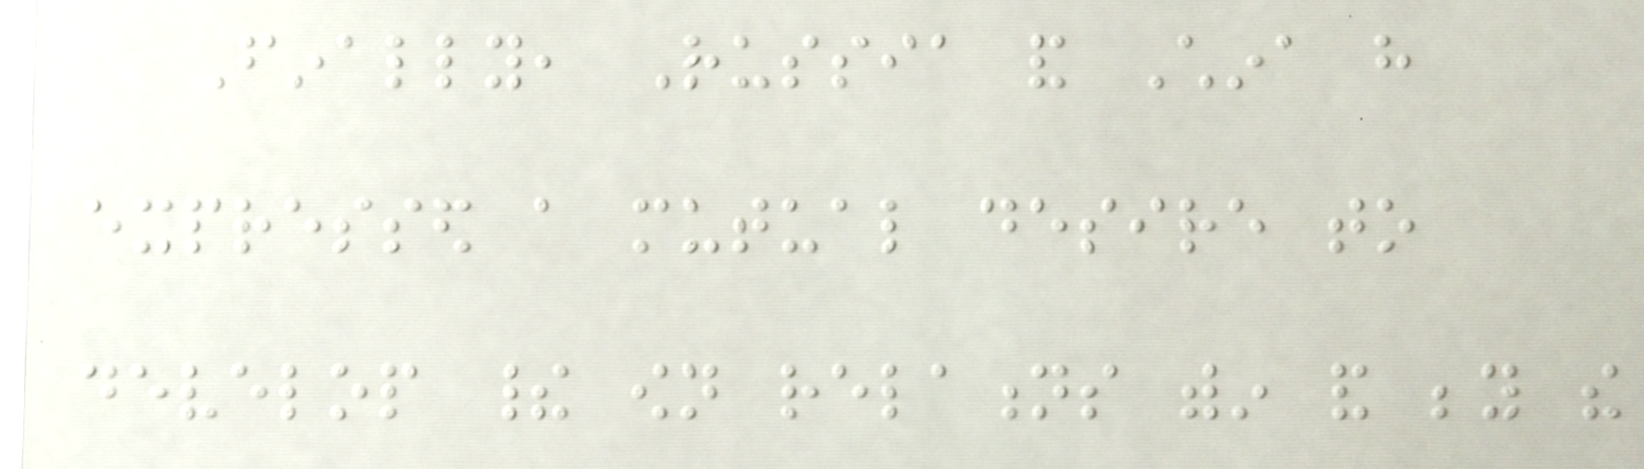Finally, Russia and China have
expressed a mutual desire to
develop their own relations within and beyond the
